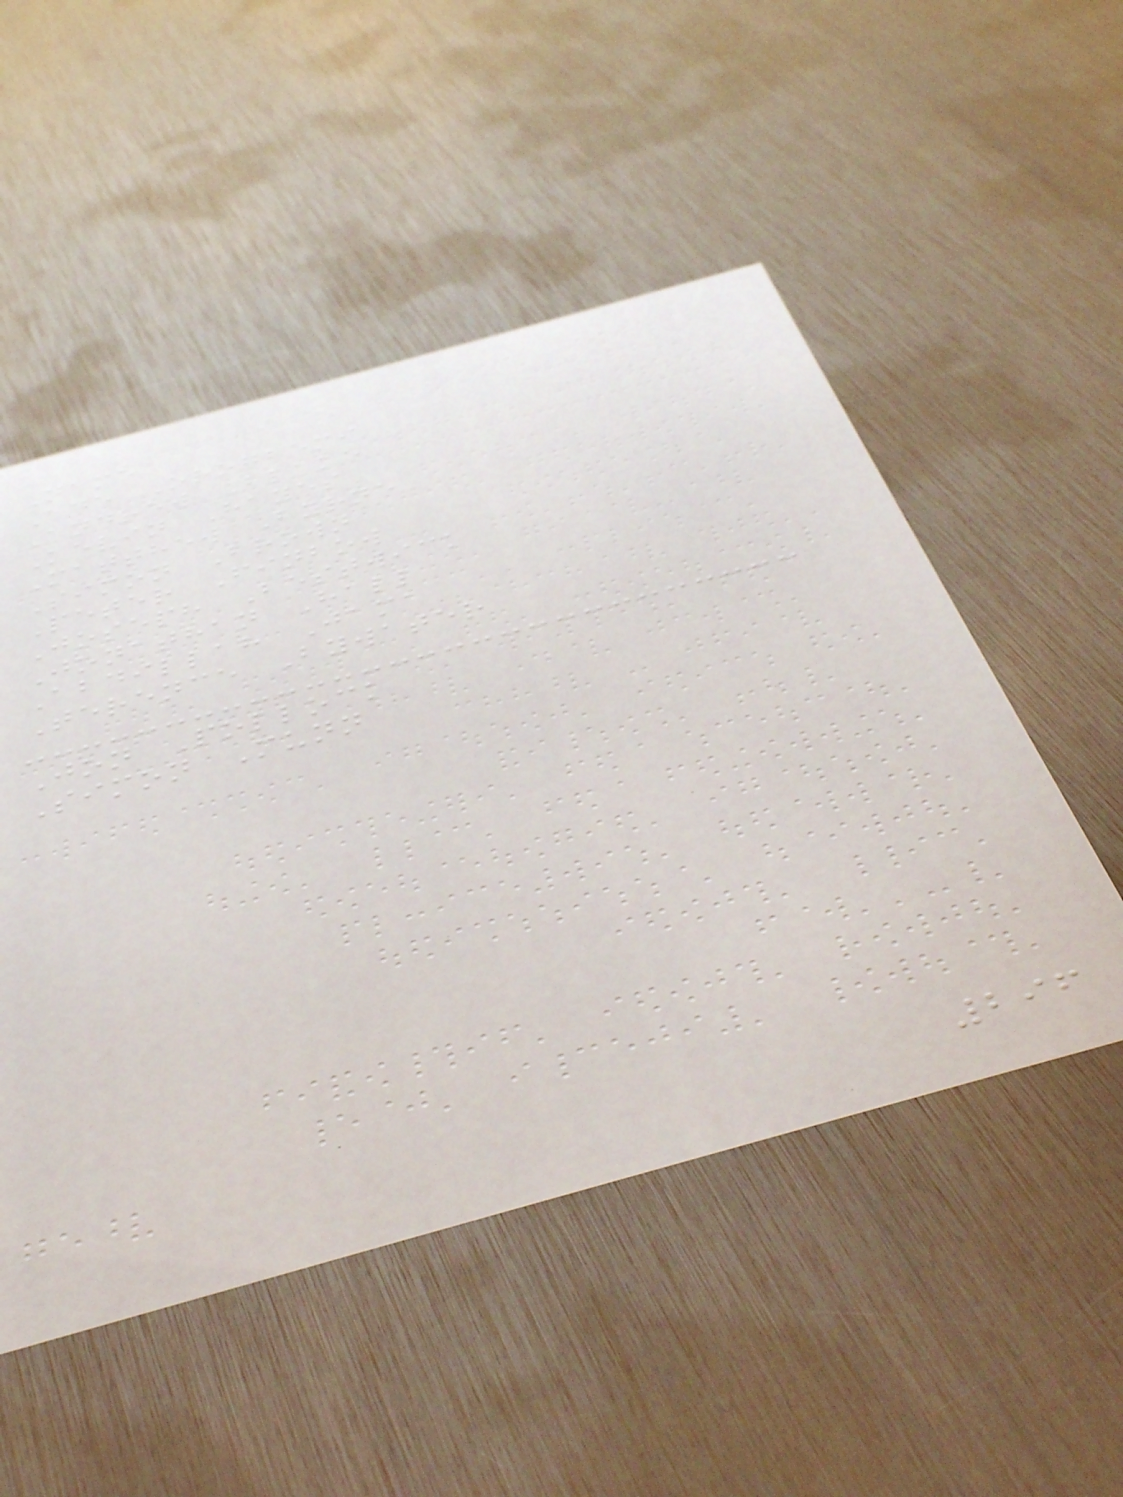Name
Ade Orogbemi
Andrew Blake
Kevin Hayes
Matthew Byrne
Simon Brown
Peter Finbow
Joseph Bestwick
Jonathan Hall
Abdillah Jama
Terence Bywater
Jon Pollock
Simon Munn
296
